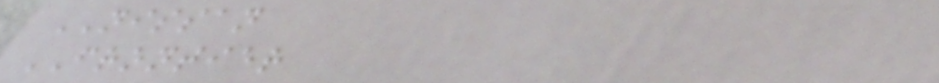NISSAN
FRONTIER
